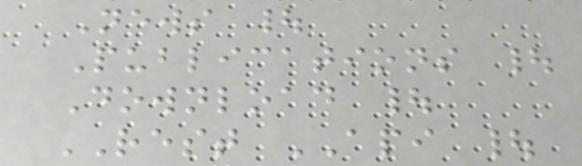News |
Publications |
Download |
REST API |
